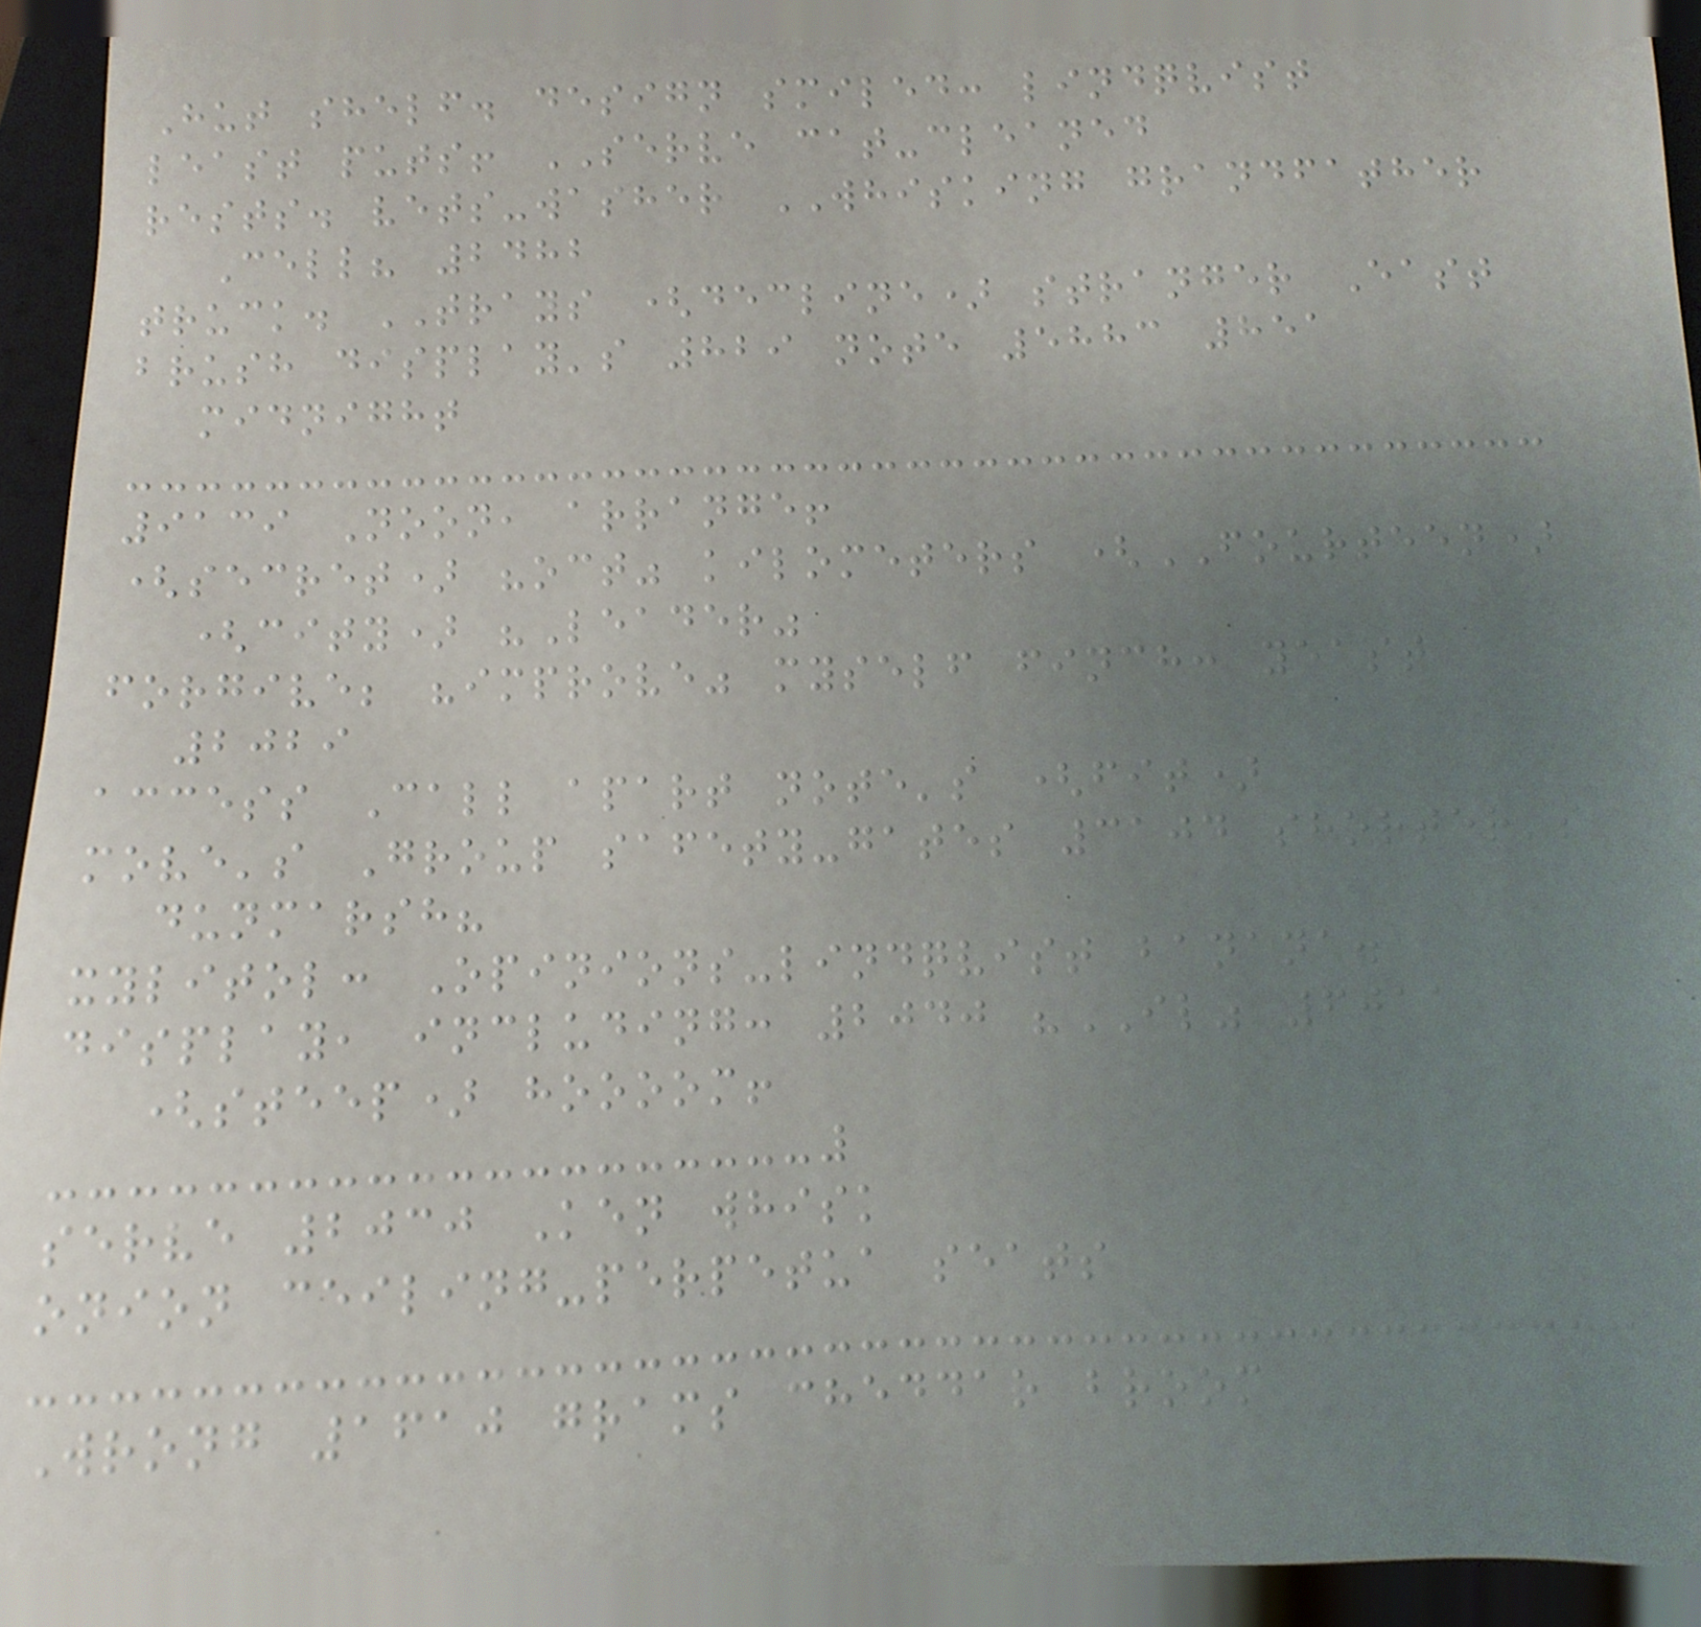Hut shelf. design smiled: lindqvist
least puts! SERVE cat-cleaned
rests. vets-washer WHISKING grandfather
Cell? 2482
truck. TRAYS (decline) stranger East
brush display's 829 note 5883 851
midnight
9139 Noon, arrange!
(secret) "oct" kilometers (FOURTEEN)
(city) "Leader"
forgive; "improve" myself finch: yeast
2029
access Call apart note's (fit)
move's Group safety-gates 3104 shorter's
dunmarsh?
xylitol: Opinions-lindqvist banana.
display, including: 2040 "IL" 6011
(steep) hoooom!
serve 2030 Ken whisk
onion ceiling-perpetua seats
Wrong 1610 grams cheddar broom
